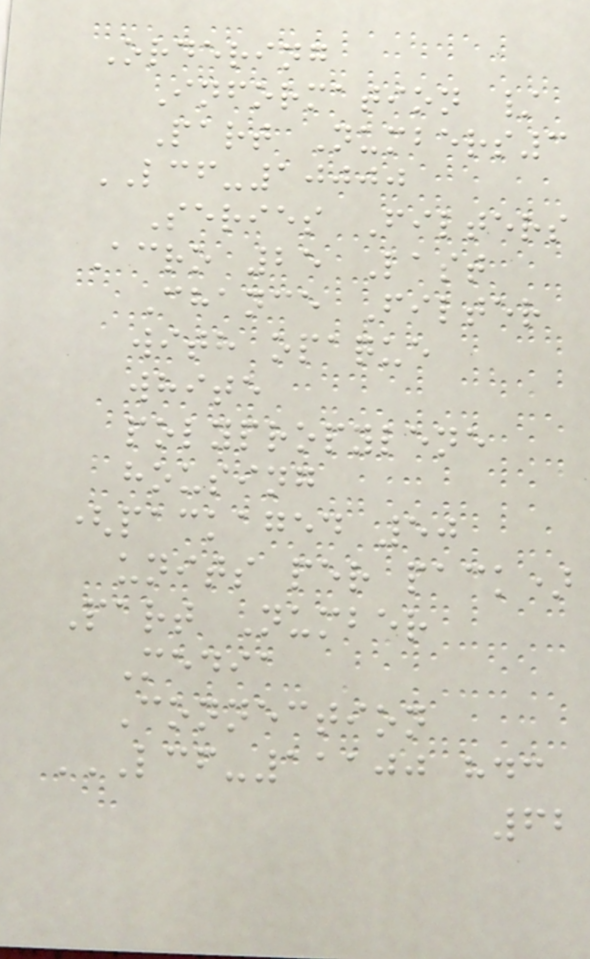Ordering
Information /
Part Numbers3
LCF-10000
Series Filters
Acro 25 Last
Chance Filter
with opaque
white
polypropylene
housing
(packaged 50
units per pack)
Part Number
Media
Connection
LCF-11100 HDC
62
